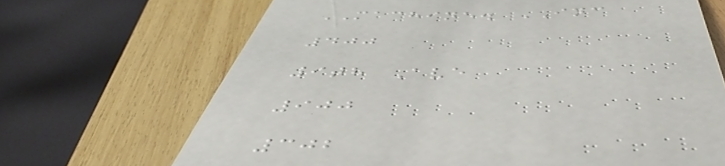MACHINE. INC
400
9th Ave
900
302
